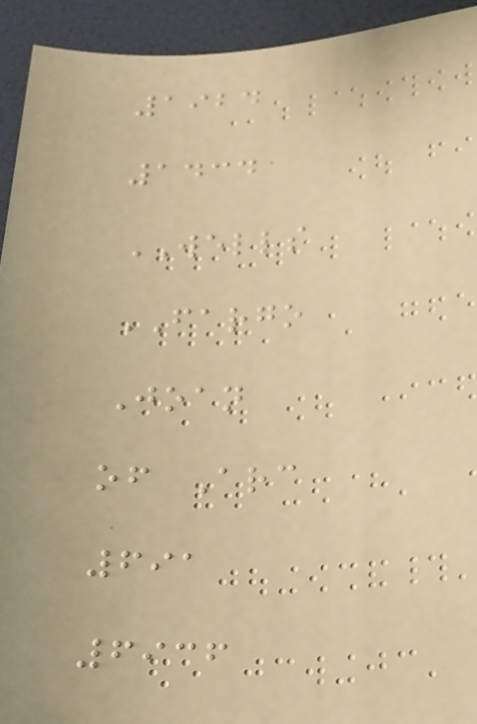1924
1434
WELLS
FARGO
Joan
of Arc
691
6936
